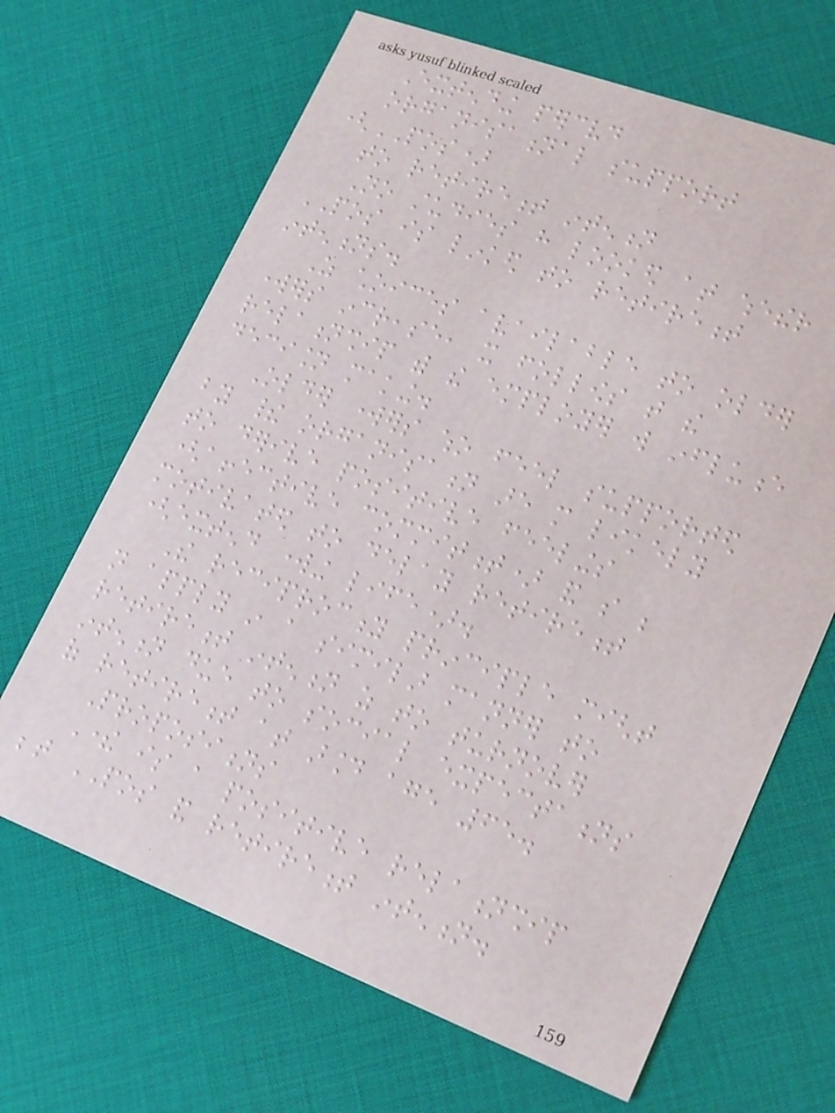Extending perceived
organisational support
(POS)
to retirement intention
No studies have looked at whether
POS is linked to retirement
intentions.
As choices available to older
workers increase, it follows that the
relationship with the employer will influence
decision making.
Older workers who feel supported
by their organisation are more likely
to derive positive feelings
(affective commitment) and so be
motivated to delay retirement
(extend working life).
The reciprocity principle might
not apply in a similar manner to
retirement intention as to turnover
intention due to social expectations
of retirement at around age 65.
Propositions
There is a positive relationship
between POS and retirement intention.
